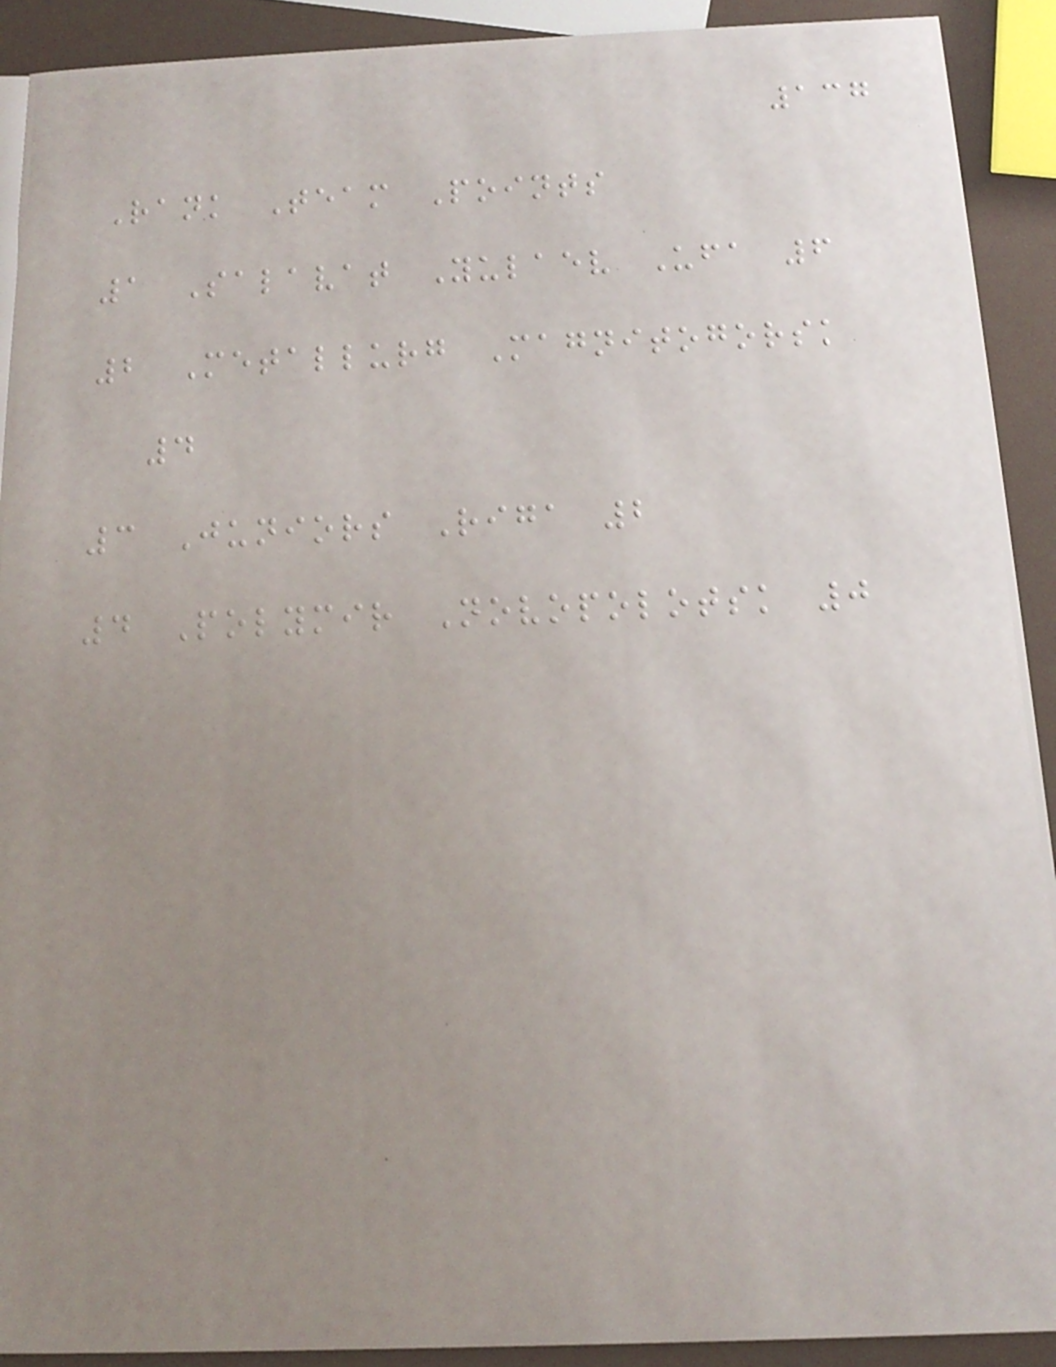137
Rank Team Points
1 Salavat Yulaev Ufa 6
2 Metallurg Magnitogorsk
4
3 Juniors Riga 2
4 Polymir Novopolotsk 0
